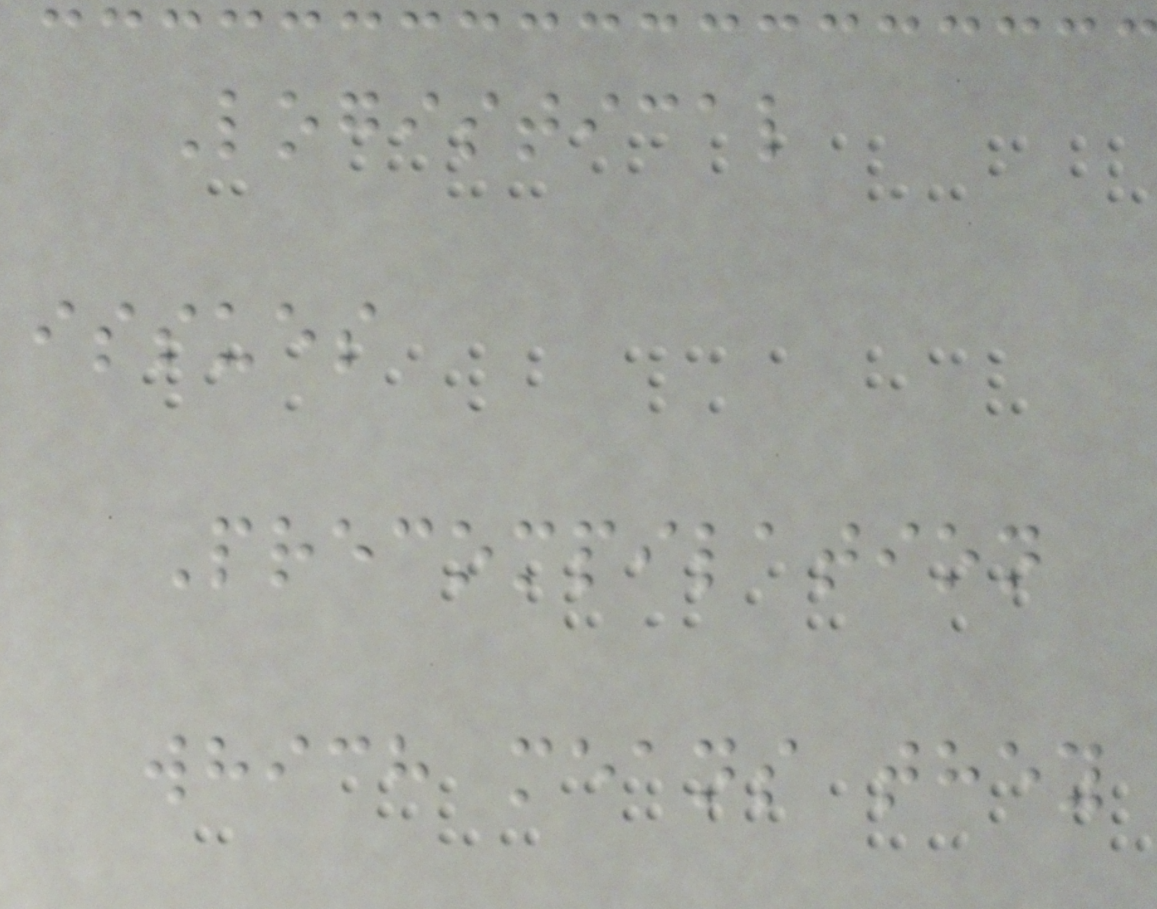Logistical
issues
Precompilation
which means they
